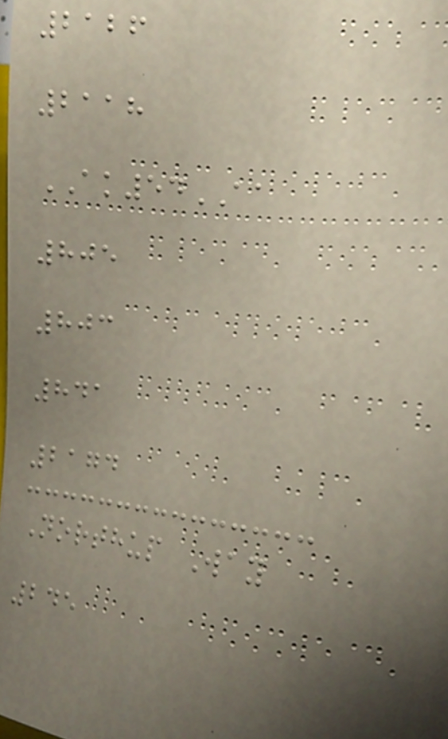2126
2118
AK54AA
805
803
841
2174
Northup Way
245
